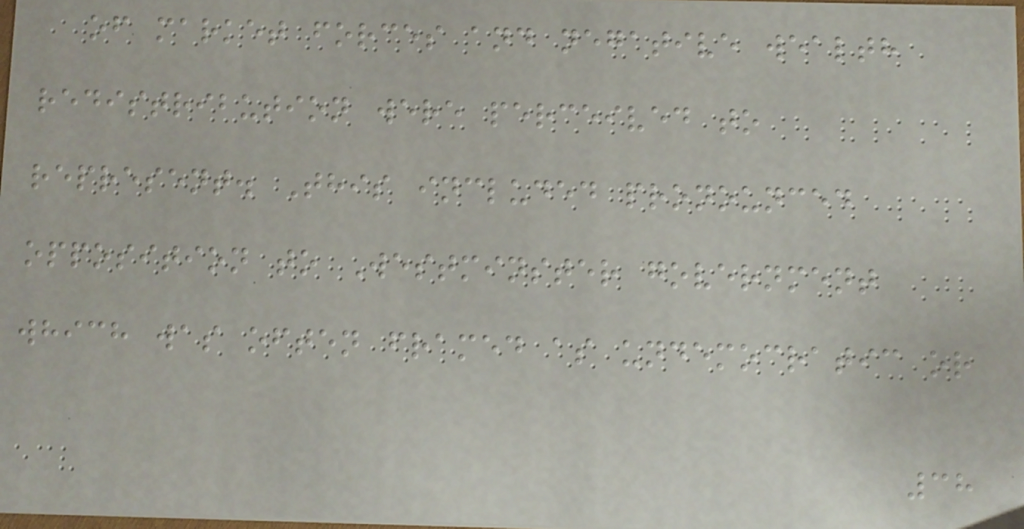of market forces and negative wealth
redistribution were perceived to
represent. This included pronounced
opposition to Westminster government
which was often framed as undemocratic or
38
